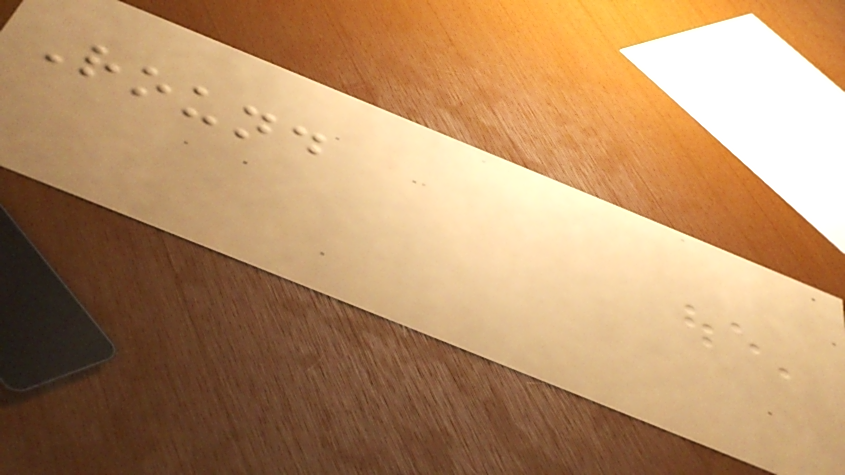Round
